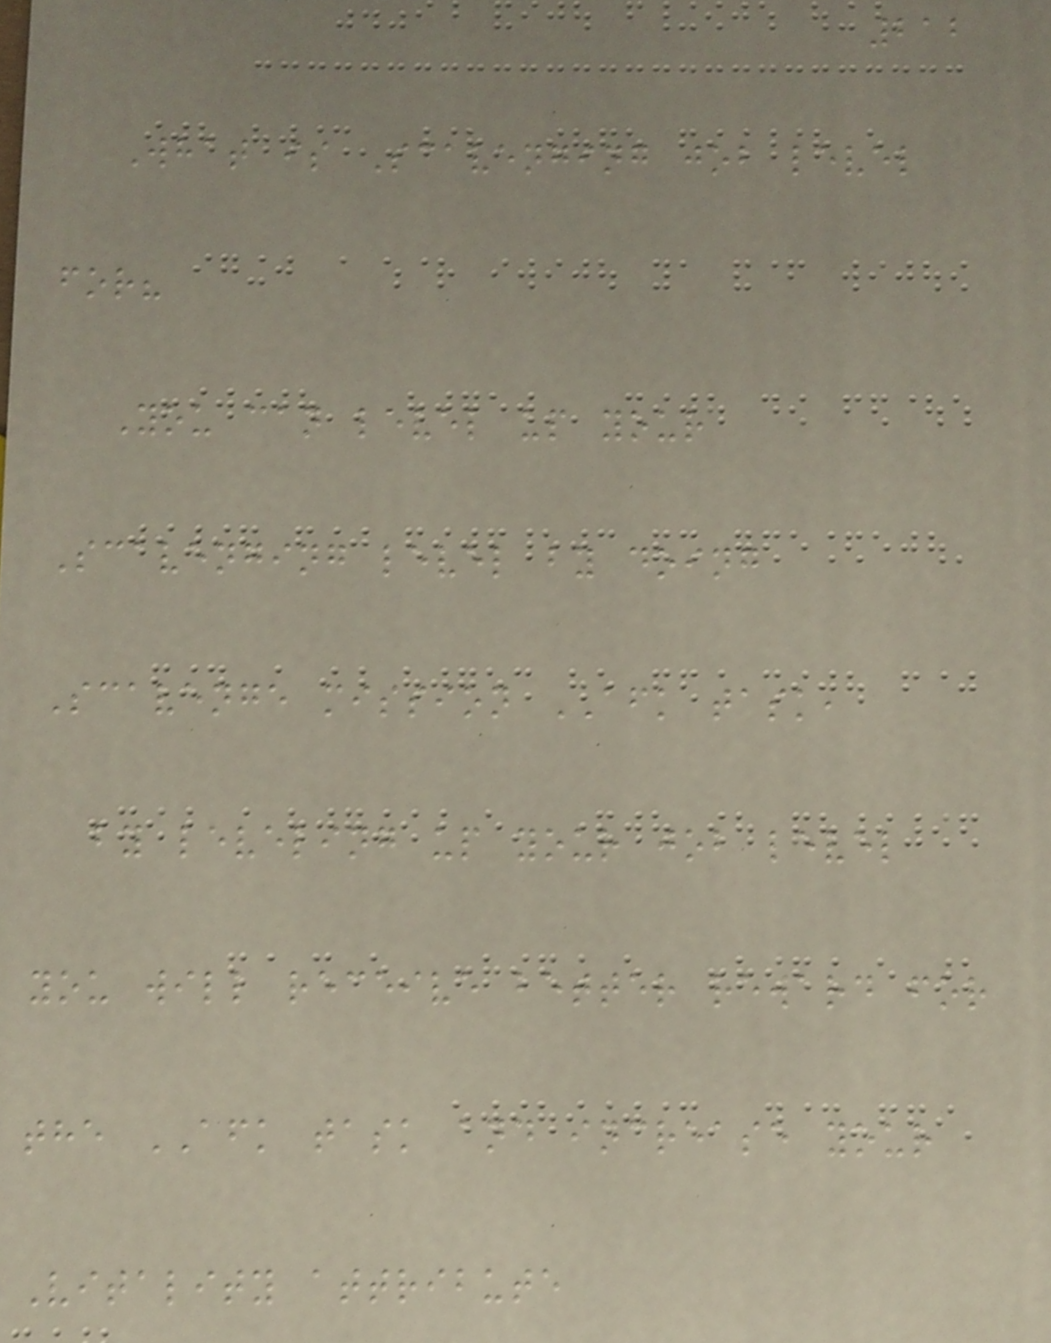212
What is Scavenging job level
for?
You can level up your
Scavenging level by doing
Scavenge mission AFK task,
by leveling up your job level
you will receive better reward for
the AFK task and increase your
Vitality attribute
